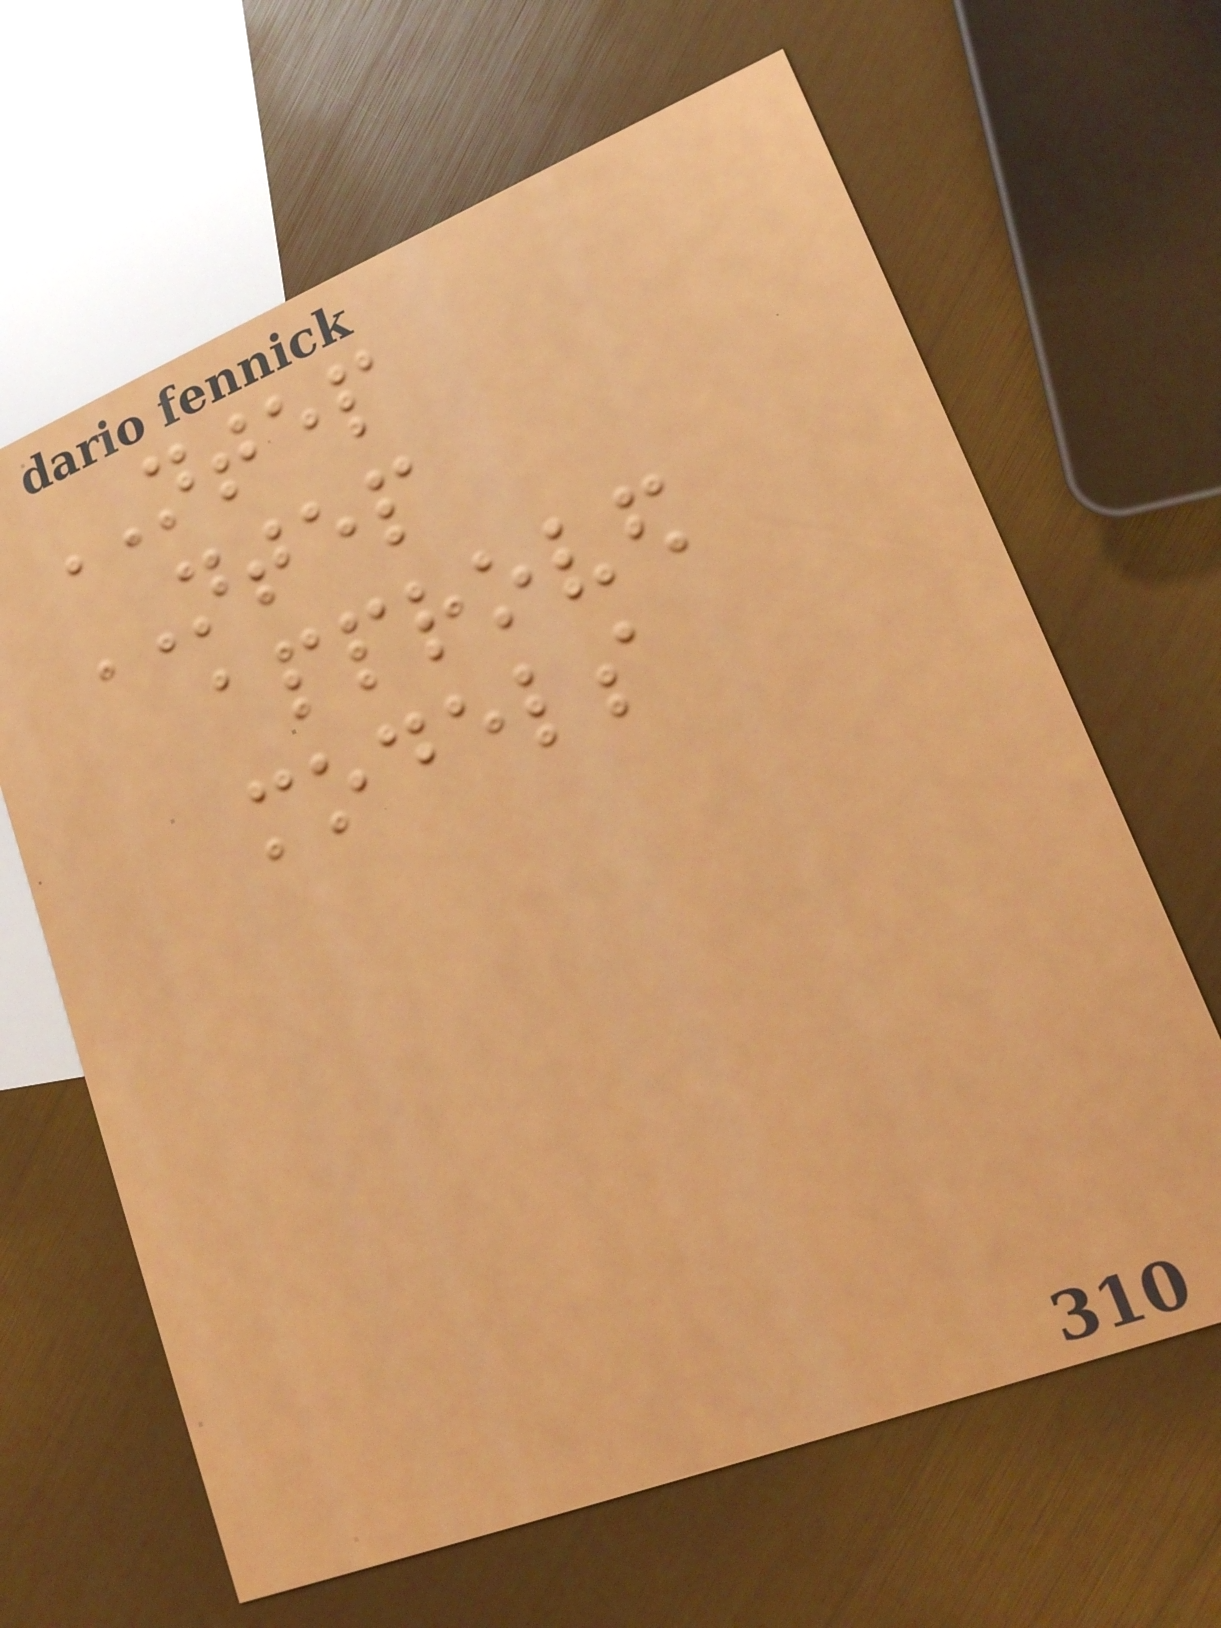NTEP
NTEP
approved
models
